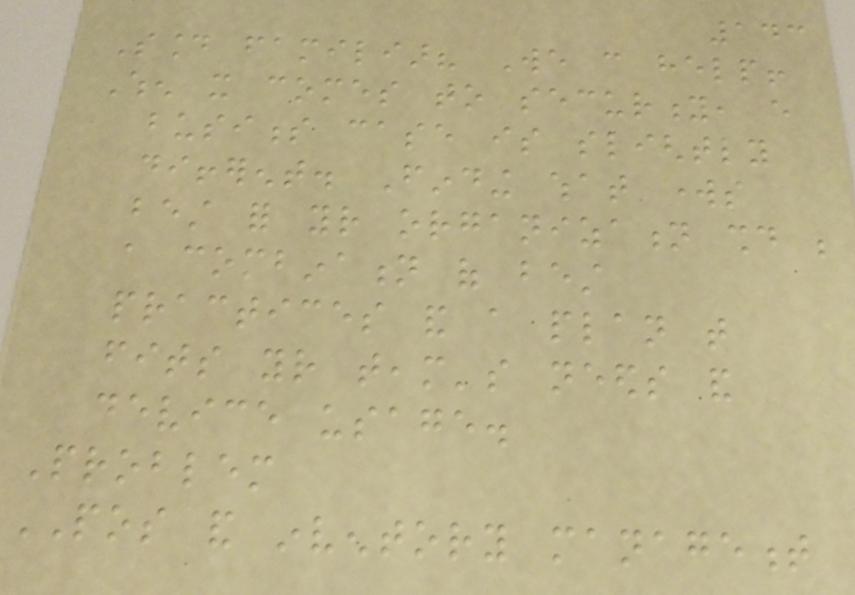143
Sound familiar? We can help!
When it comes to security, every
business case is slightly
different. Finding what works
best for your organization should be
a combination of best
practices and a plan that
fits your team's needs and
device usage.
Problem
POS and inventory management
